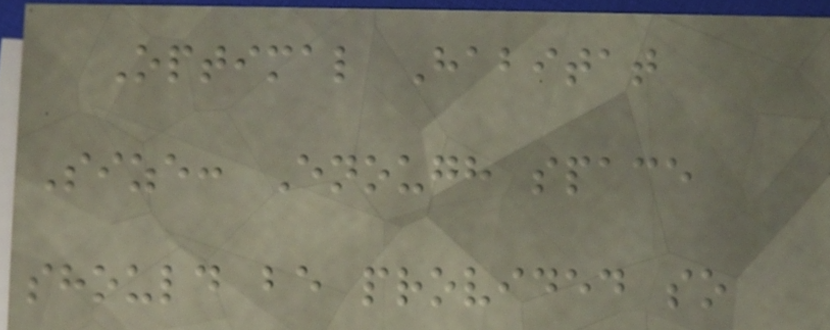Optimal Habitat
Size: Enough space
should be provided so
